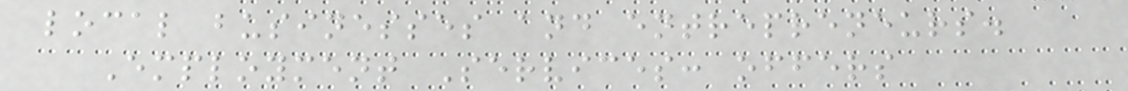local businesses and entrepreneurs.
Employment Services: offers
